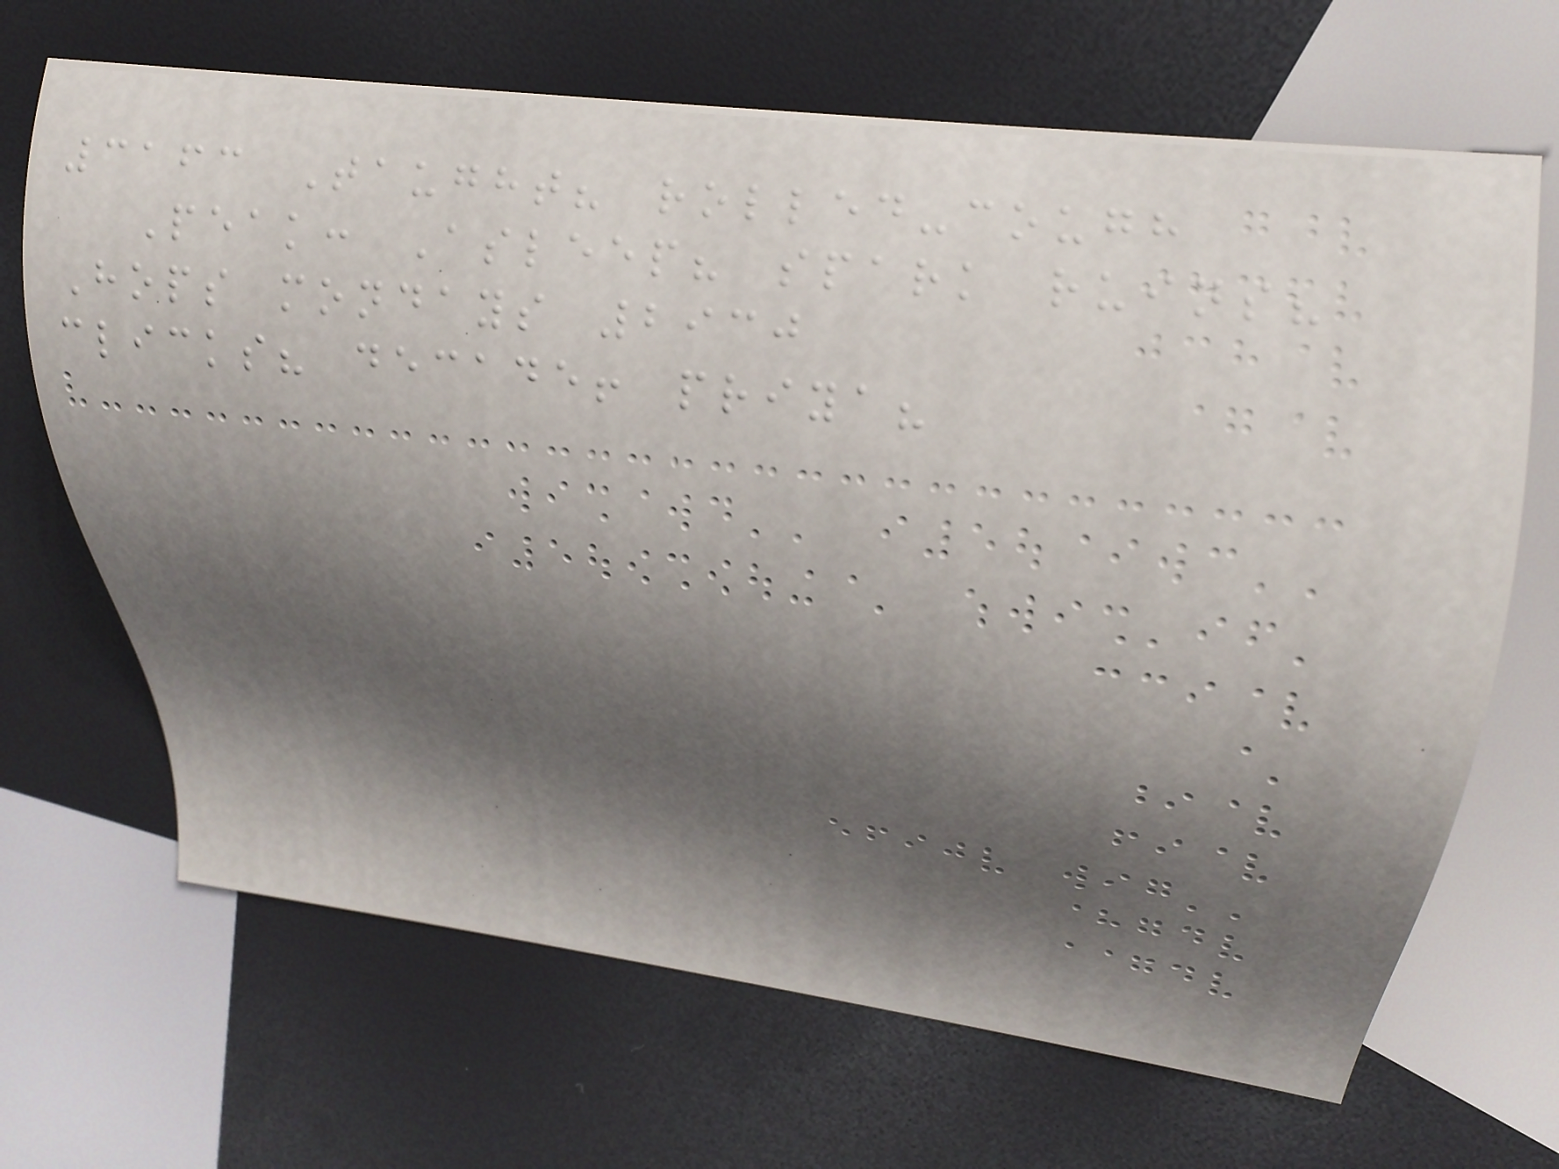3163 Taught? rolled-cough
Peak: Asleep? spark ruins?
Hops mondays 2930
clicks? decade! priya?
